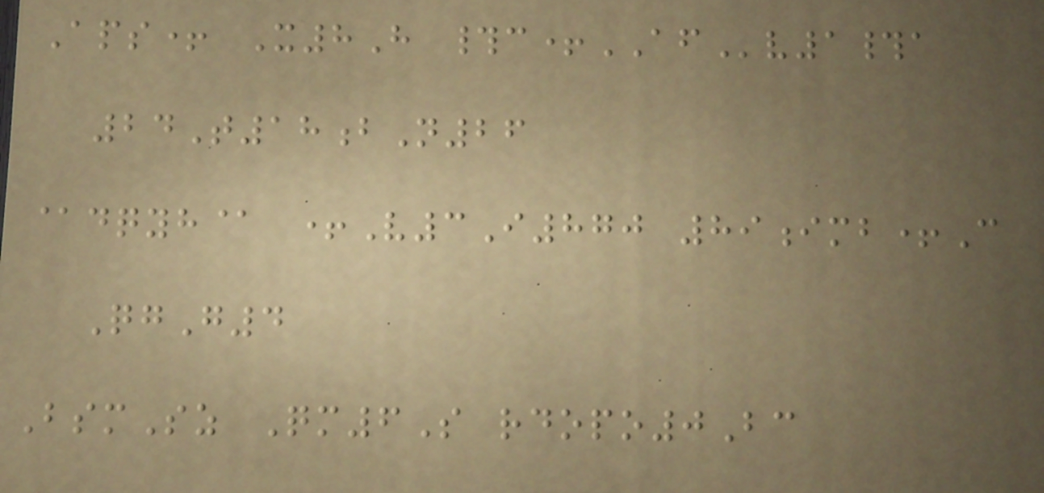Aps+ X8H #c+AFv1#a
24T18bN26
@dqyh@ +V3I870 89imb+C
QgG4
BsmSz Qm6S rdopo0Bc
